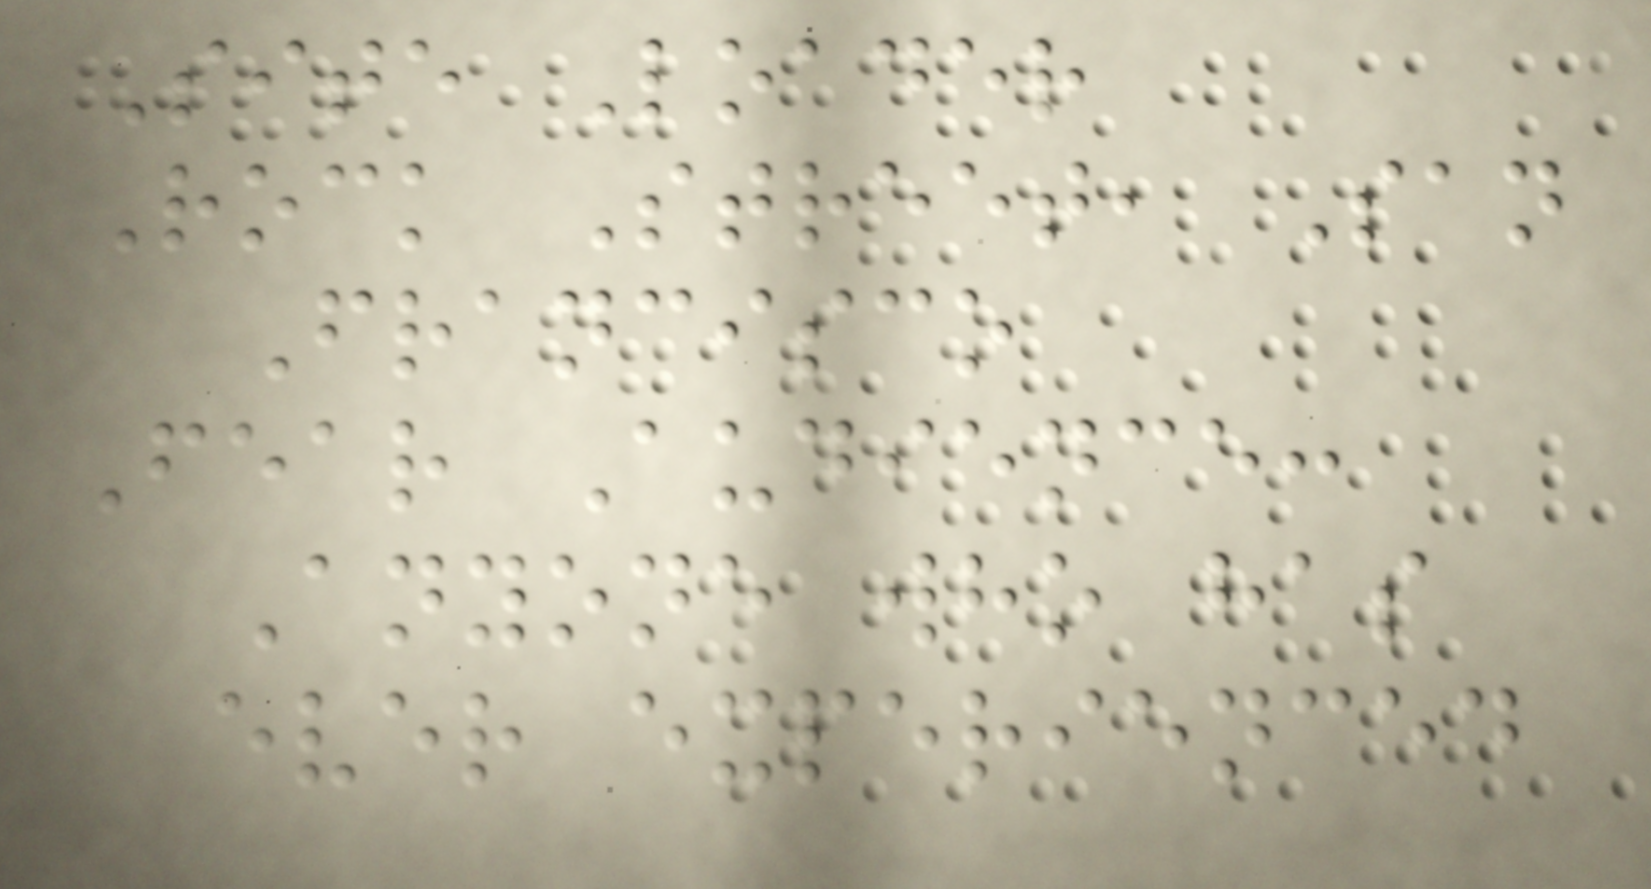Site Loader
Rock Street, San
Francisco
Fear Audience:
Anyone who has
ever experienced
